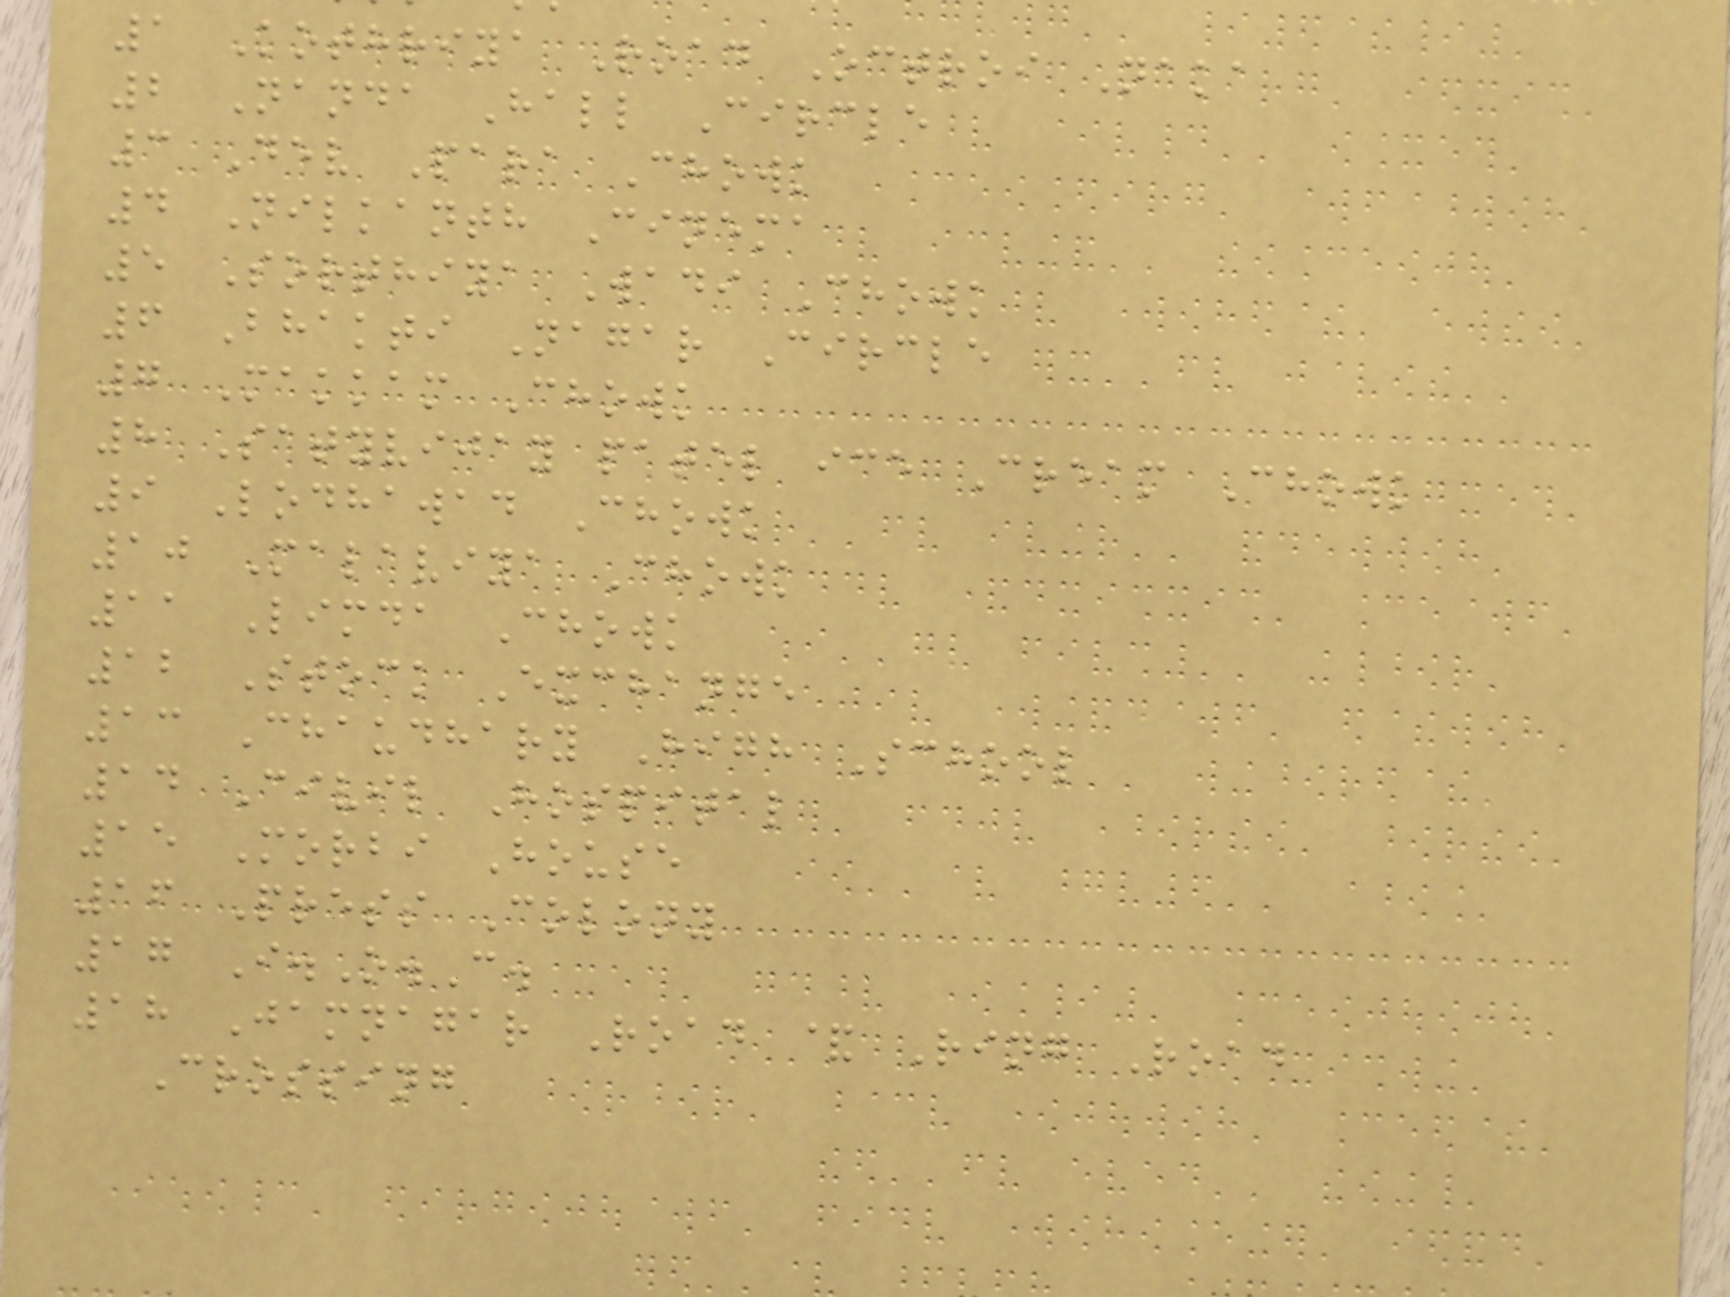1 Kothriya Road Octroi Naka
2 Nanda Hall Circle
3 Dev Para Chowk
4 Nilkanth Cinema
5 Sorthiya Wadi Chowk
6 Bhakti Nagar Circle
7 Makkam Chowk
8 Satyvijay patel ice Cream Chowk
9 Lodhawad Chowk
10 Malaviya Chowk
11 Limda Chowk
12 Stock Exchange
13 Chaudhary High School
14 Civil Hospital
15 Morbi House
16 Press Colony
17 I.O.C.
18 Jamnagar Road & Ring Road
Crossing
